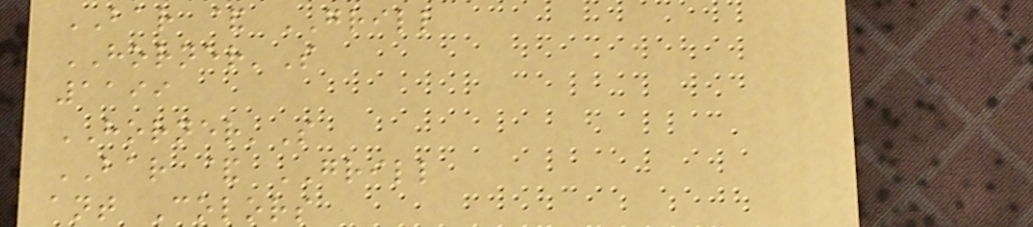BAR & GRILL
HORNER'S
1199
HORNER'S
BAR & GRILL
ant Colors
